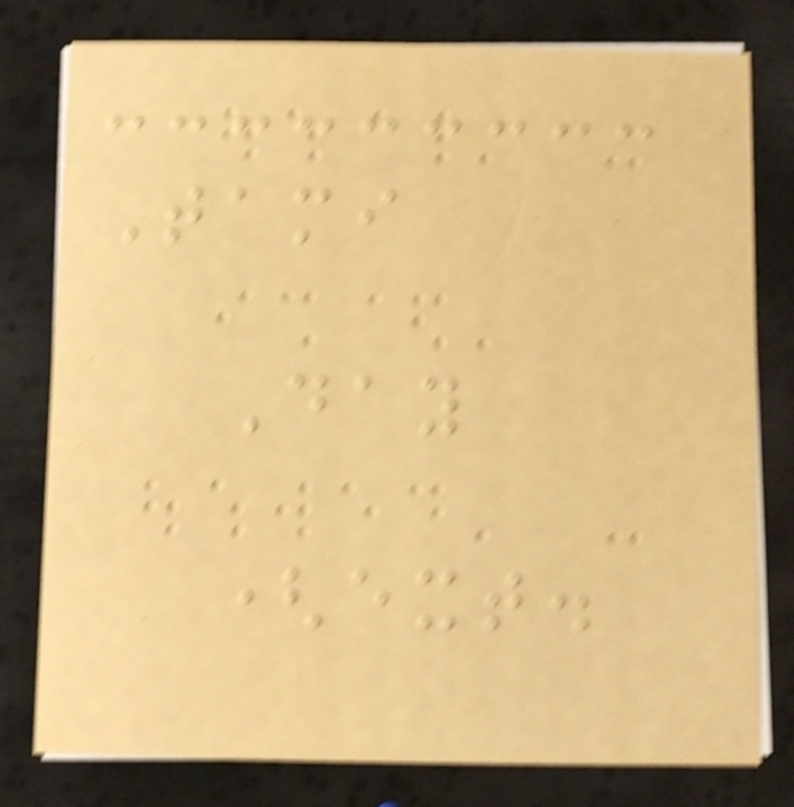Tami
Day
(ext.
